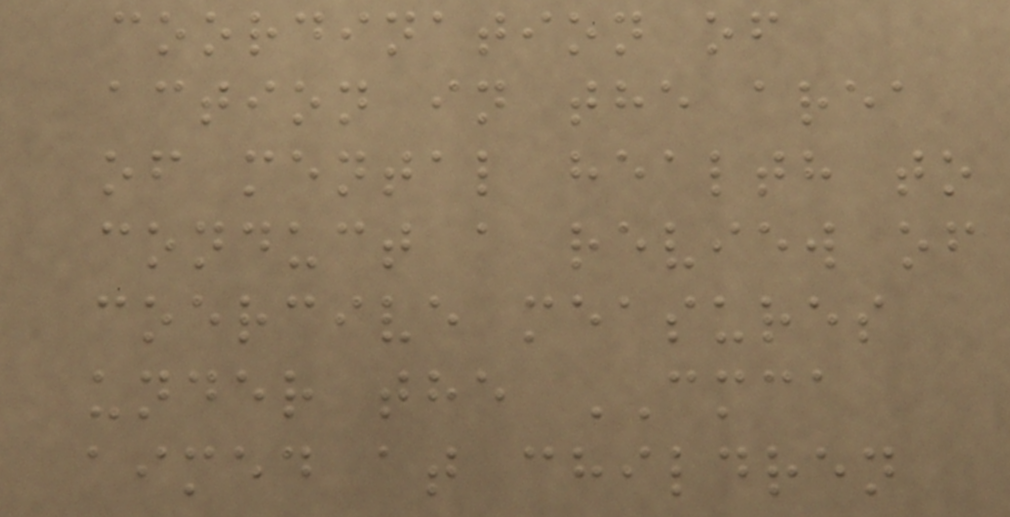coordination of
action in the area
of mental health to
conduct a review of
coercive measures
under the CMCA
aimed at children
